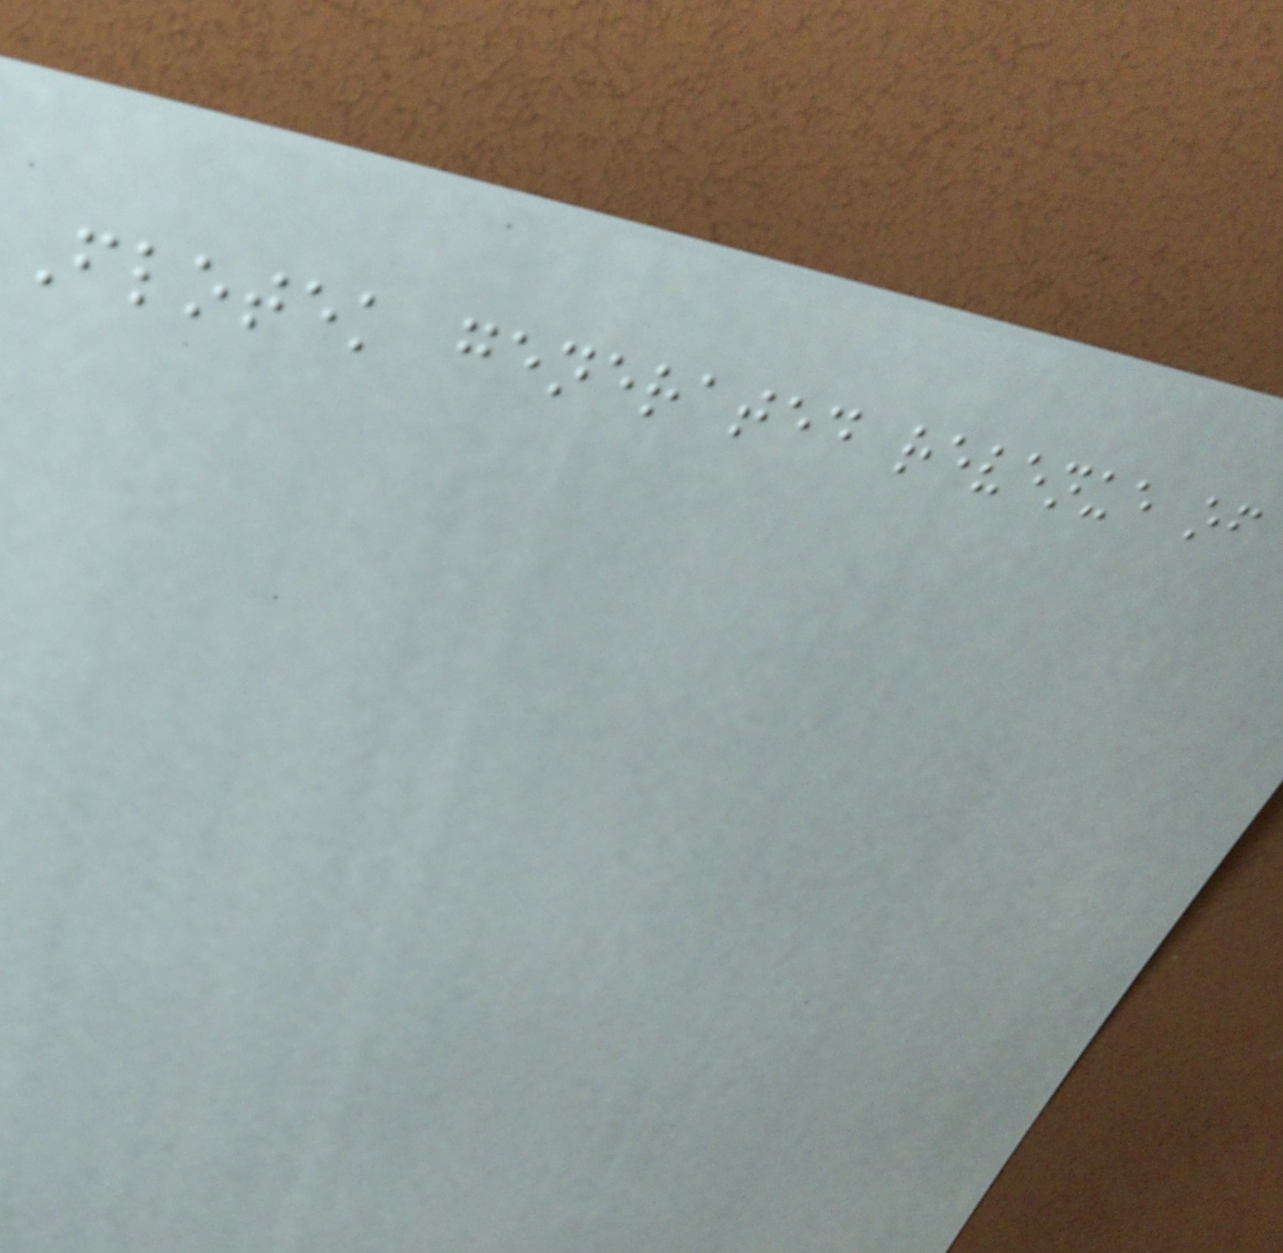Flotek generated revenue of
